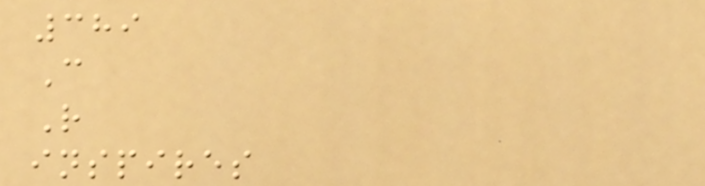389
C
R
inspires
